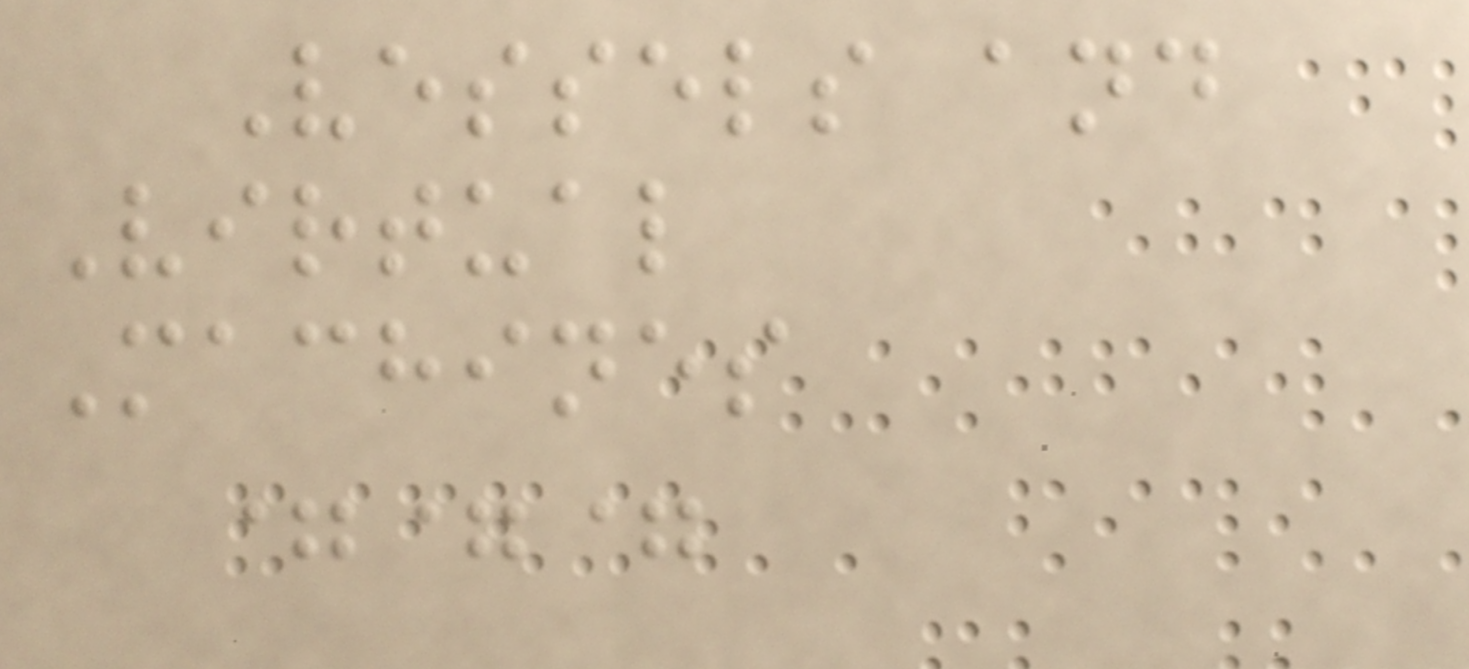Vessels and
Virtual
Machines
===
